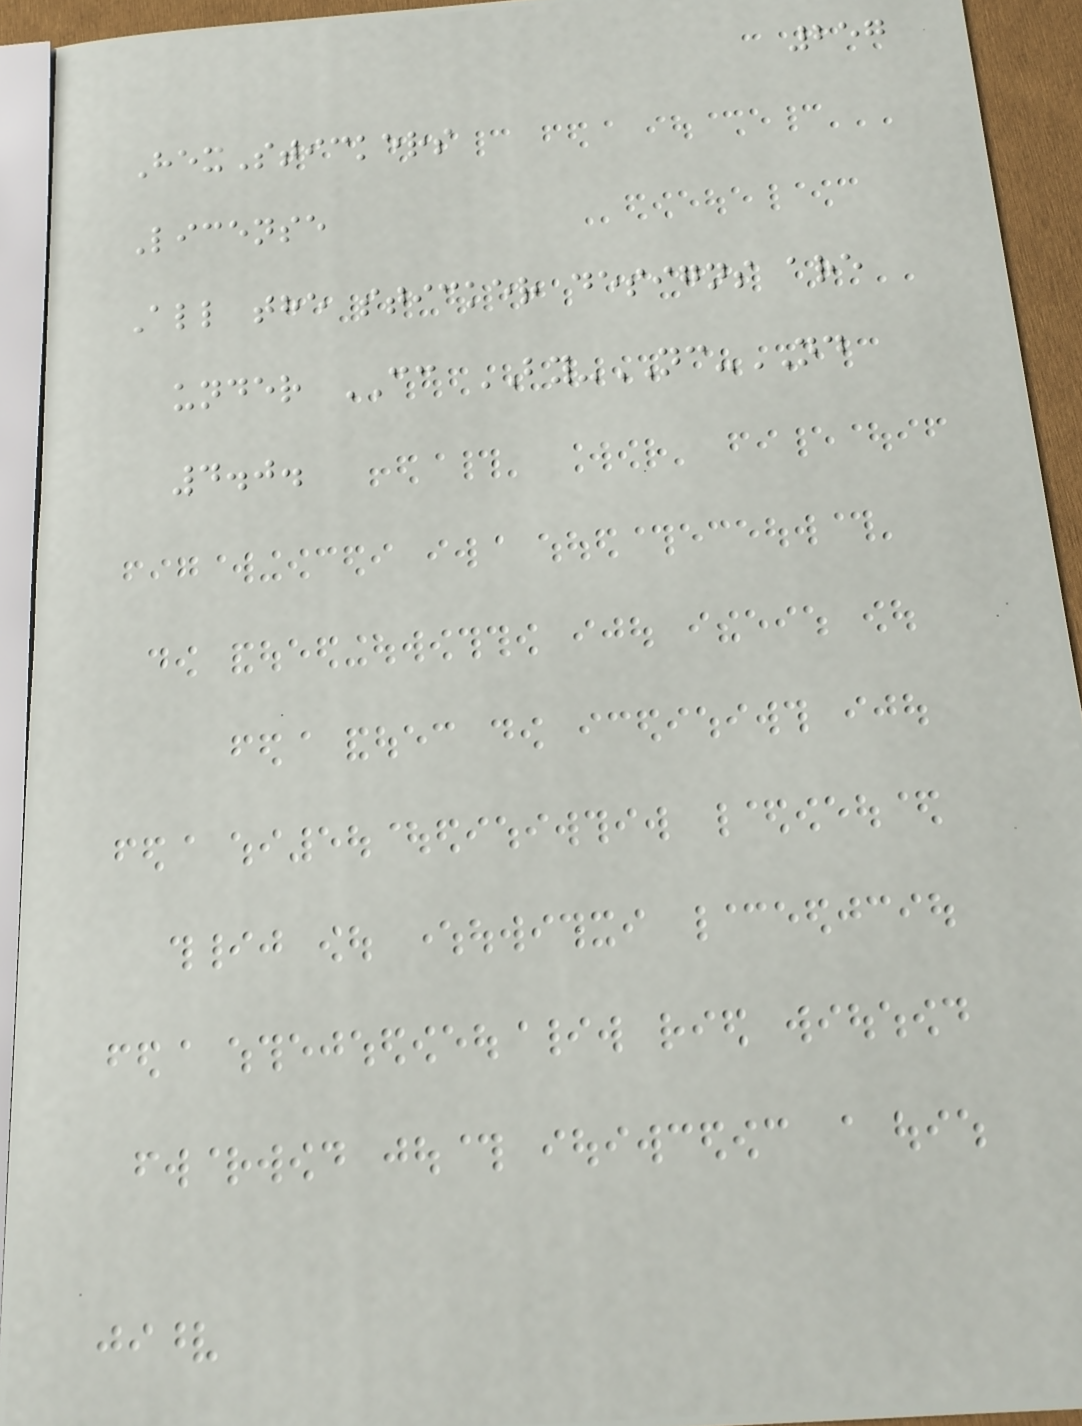257
HexStickers
License
All the sticker designs are
under CC BY-NC-ND
4.0.
